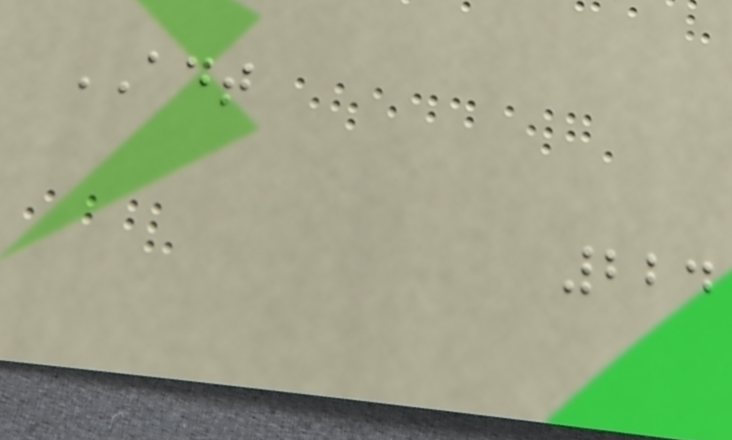ADT
224
